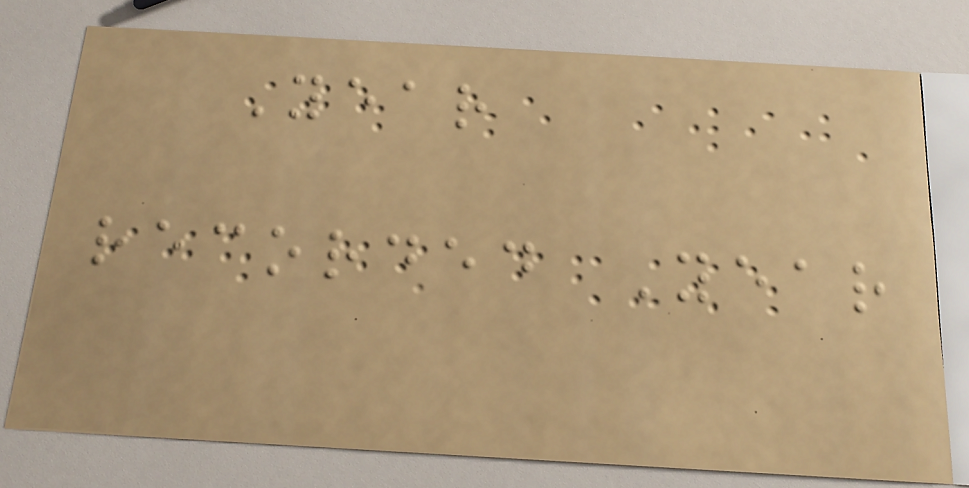Year
recorded Year
